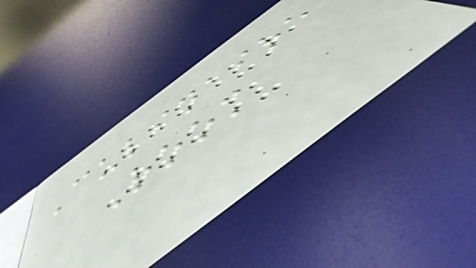Culinaire
Room
